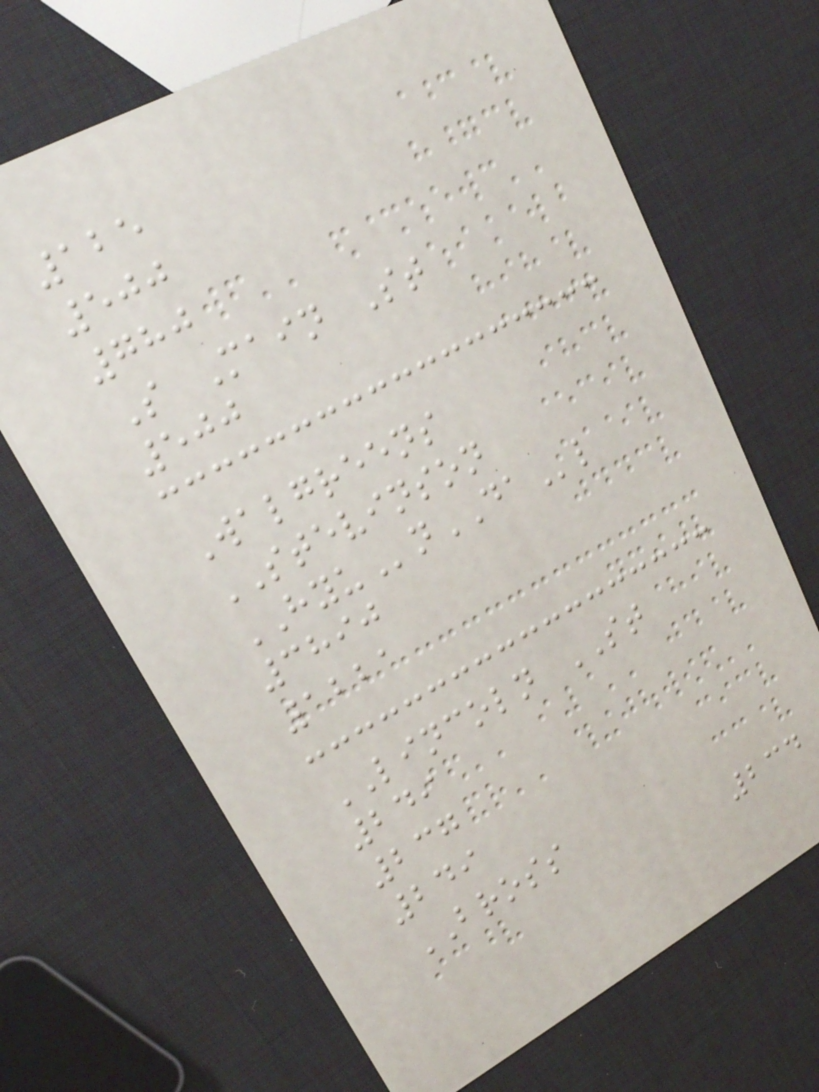125
500
780
S Main St
500
Walgreens
STEVINSON
HYUnDAl
3890
1221
LINCOLN ST
249
237
249
BROSS
234
